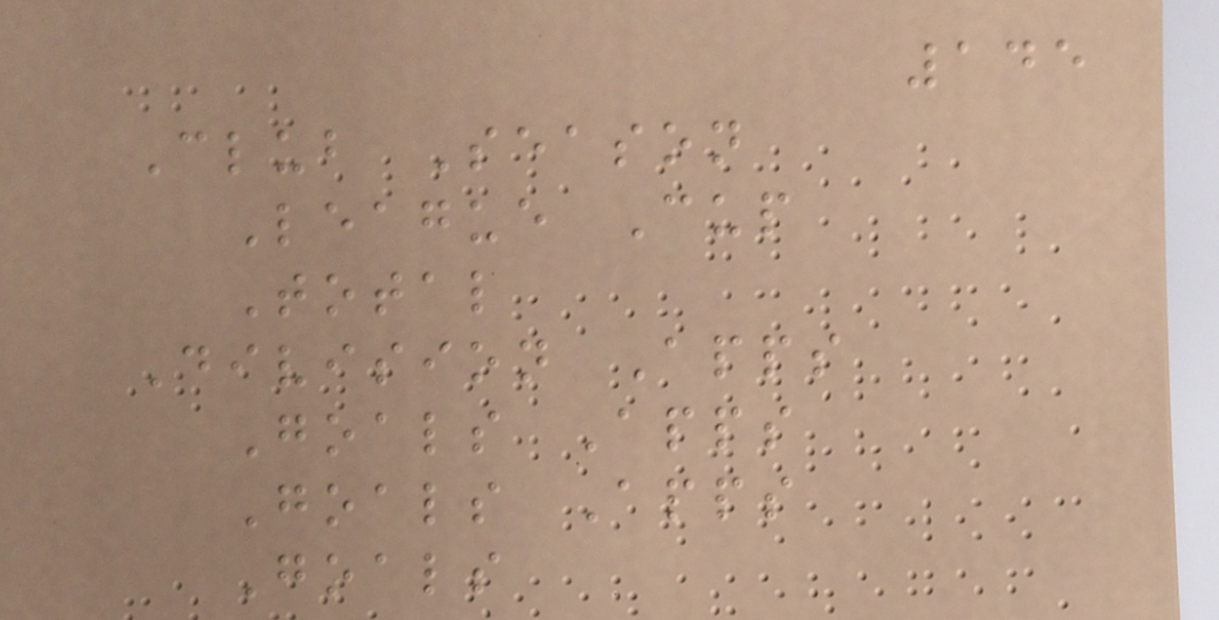145
Club Season
League Cup
Total
Division Apps
Goals Apps
Goals Apps
Goals
